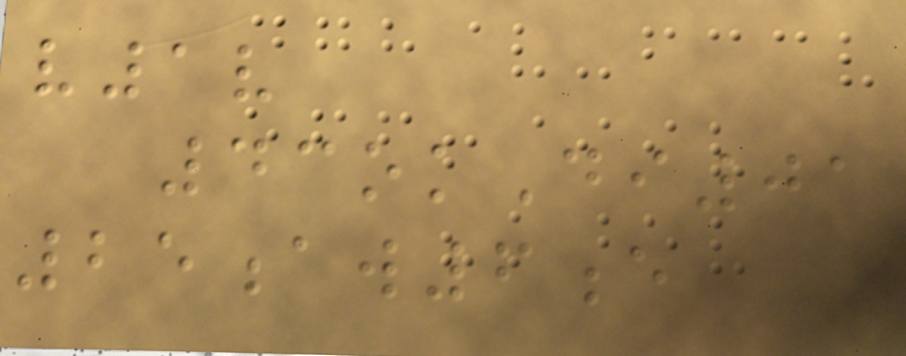v1v
43okDi01
25aw6e
